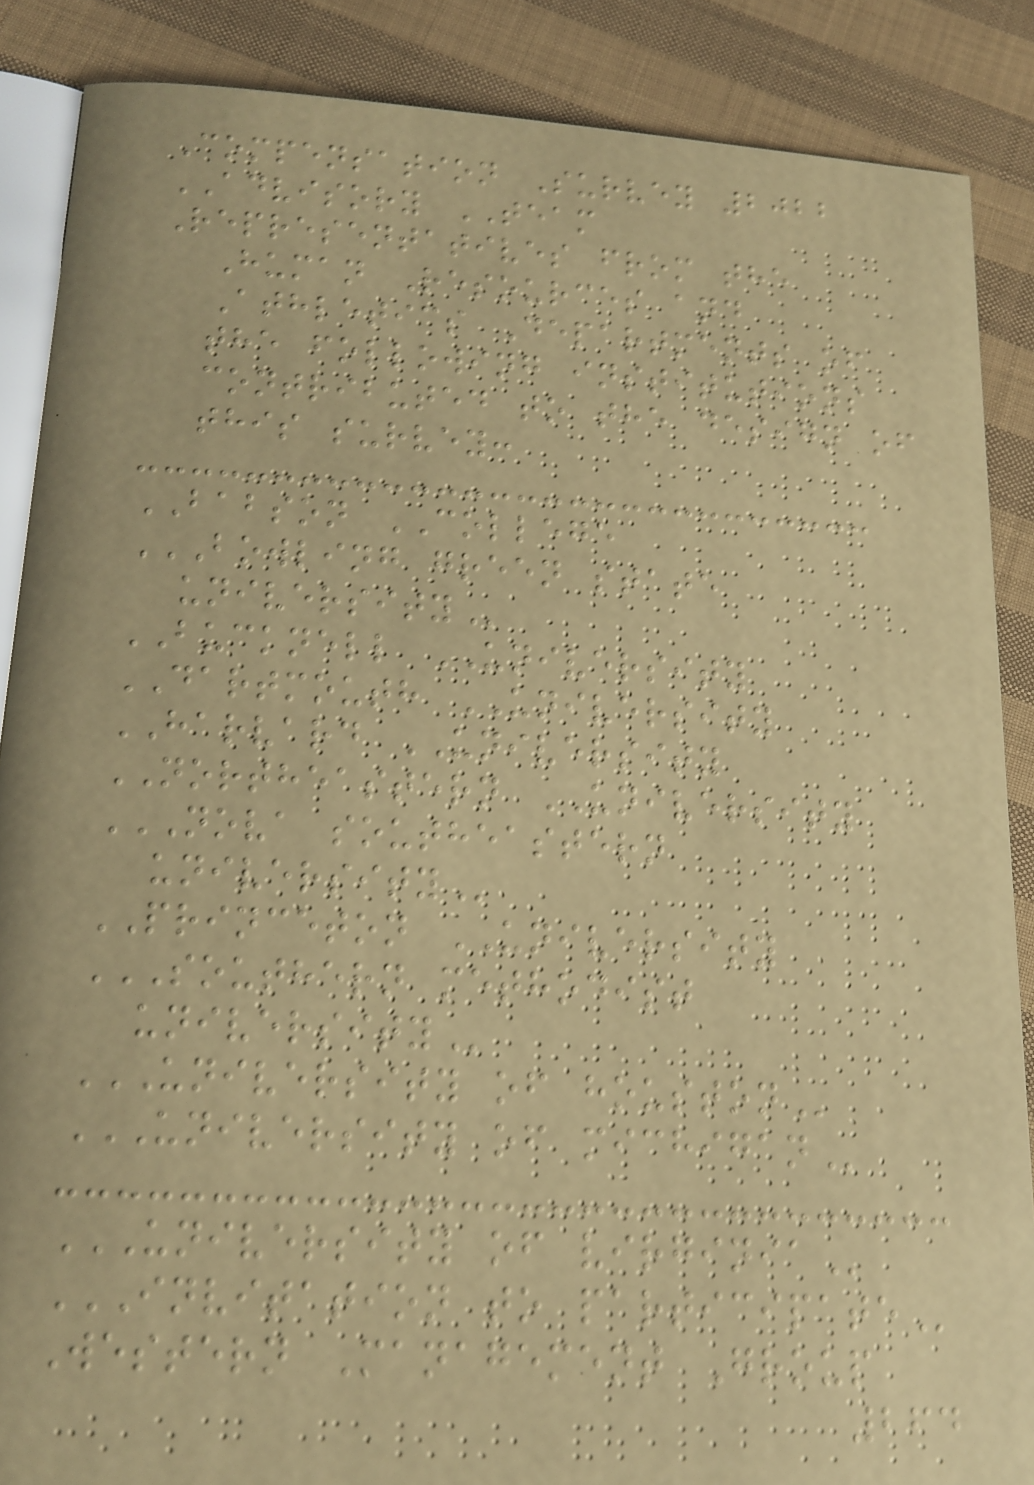Compensation Survey 2022
ADVISORY TEAM
Representatives from the
Human Resources and
Athletics Departments of
the following institutions
contributed to the design of
this survey:
BABSON COLLEGE
BOWLING GREEN STATE
UNIVERSITY
BUCKNELL UNIVERSITY
DARTMOUTH UNIVERSITY
HARVARD UNIVERSITY
NORTHEASTERN UNIVERSITY
NOVA SOUTHEASTERN
UNIVERSITY
PRINCETON UNIVERSITY
SOUTHERN METHODIST
UNIVERSITY
UNIVERSITY OF HOUSTON
UNIVERSITY OF MICHIGAN
UNIVERSITY OF VIRGINIA
INVITATION TO PARTICIPATE
Western Management Group
264
